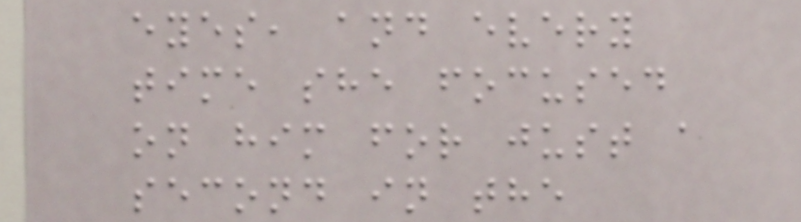eyes, and every
time she focused
on him for just a
second in the
